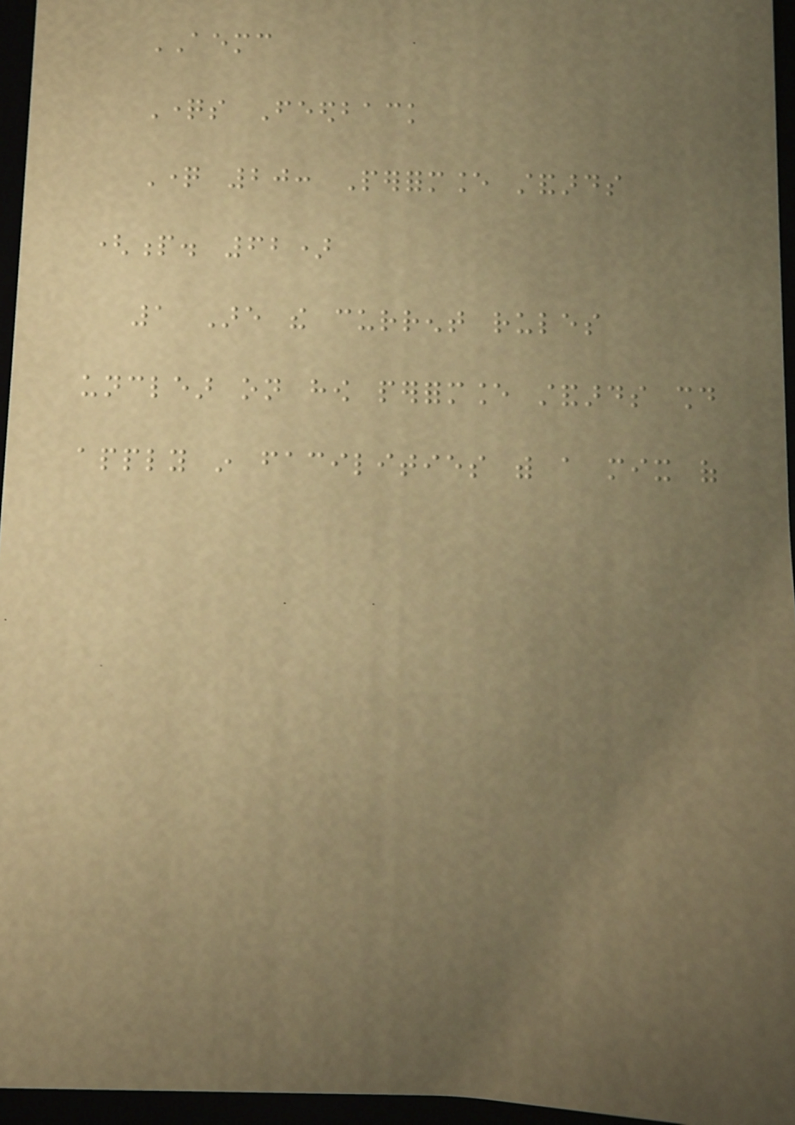AEMC
Questions Feedback
Question 20: Performance standards
(p. 62)
1 Are the current rules
unclear on how performance standards should
apply in facilities with a mix of
